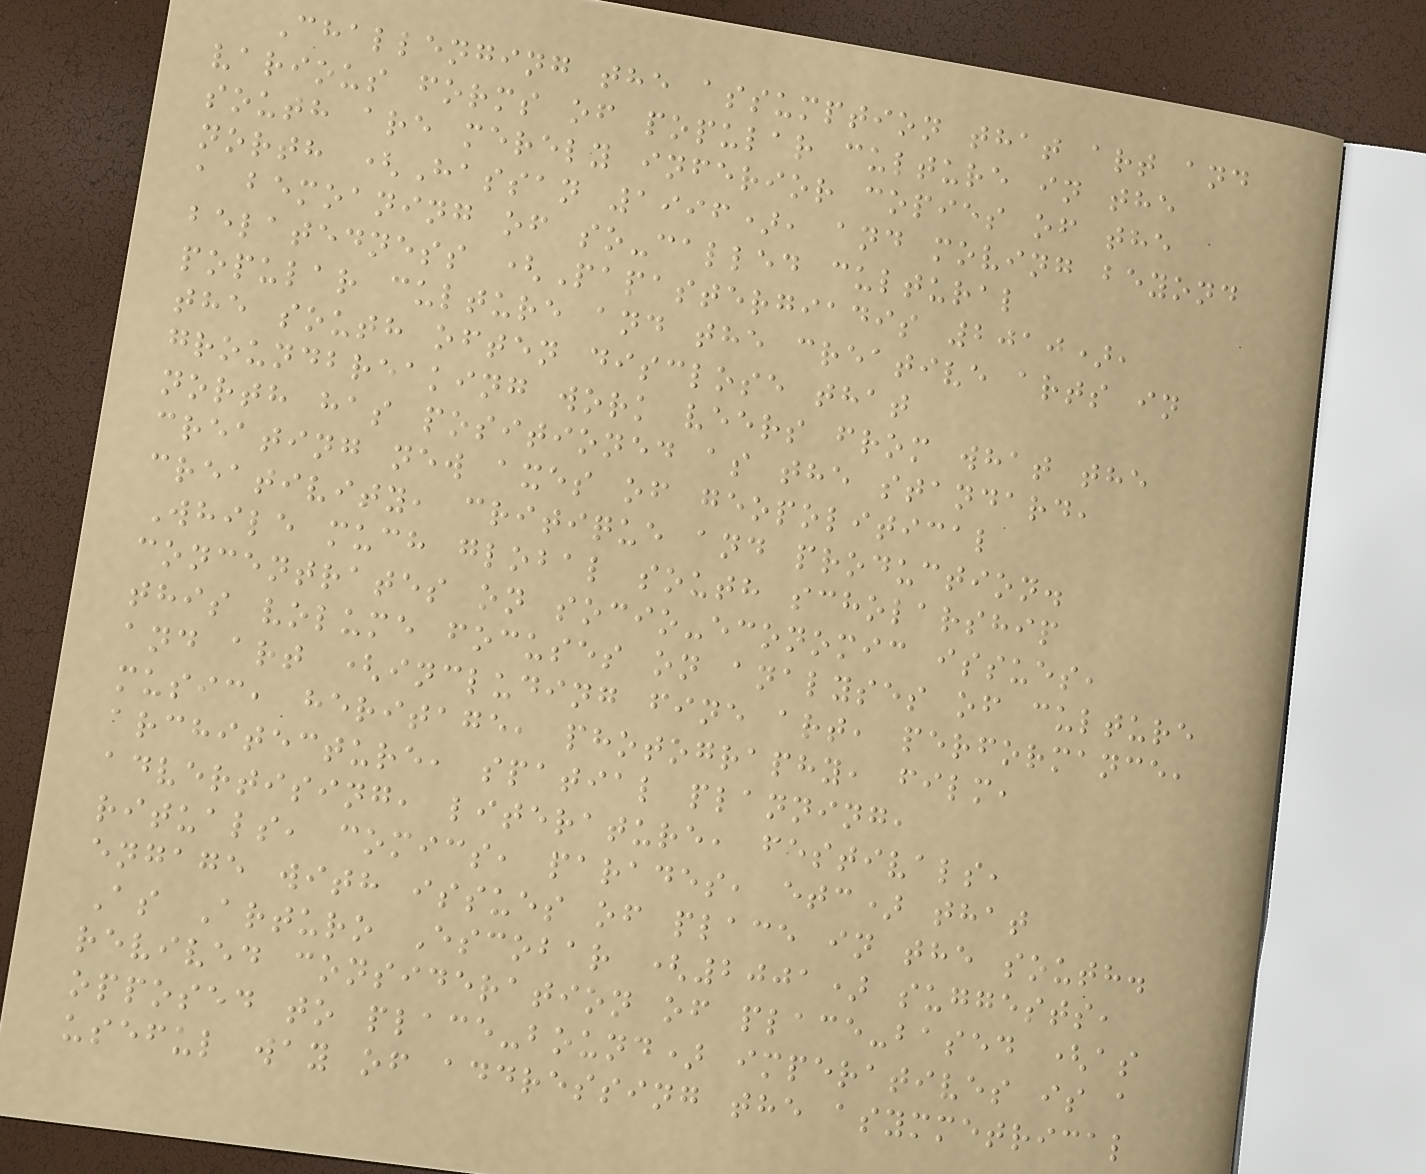Challenging the assumption that art and
various forms of popular culture in the
south are merely inferior copies of the
north (Hassan 1996), and moving beyond
a bemoaning of so-called cultural
belatedness (Papastergiadis 2010),
popular culture and the creative arts in
the south often disclose that
groundbreaking work veers from what the
north has positioned as the standard,
creating new axes of geopolitical
creativity, critique and production.
While much global south scholarship
concentrates on socio-economic issues,
this volume focuses on analyses of culture
and art (including fine art, performance,
music, heritage, photography, film,
architecture, spatial planning,
advertising, literature, festivals,
rituals, comics, parades, etc) that
engage with issues of place in the south.
As Arturo Escobar (2001) suggests,
revived consideration of place-based (as
opposed to place-bound) imperatives is a
useful way of addressing the asymmetrical
